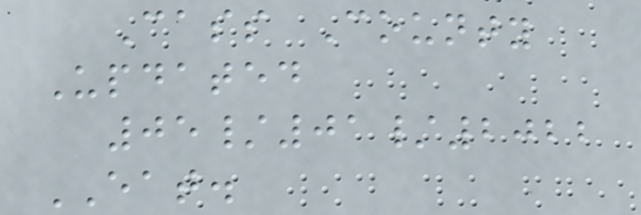Cass County
Updated
05/01/2022
EAT.
